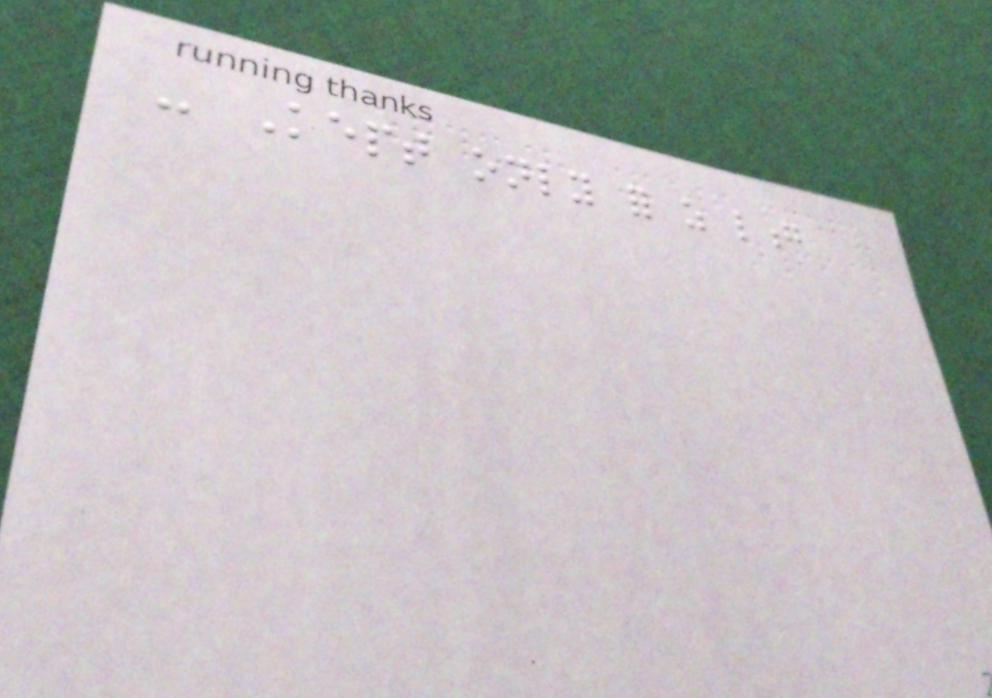- Kept only for as long
